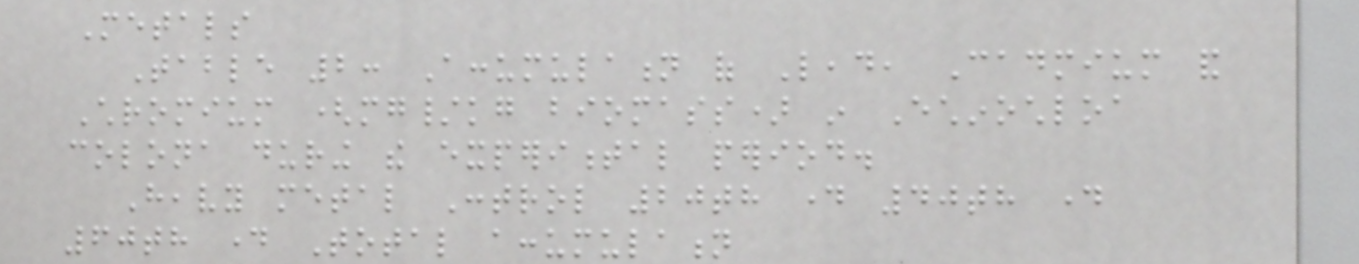Metals
Table 2: Accumulation of Lead, Cadmium and
Chromium (mg/kg biomass) in Echinochloa
colona during the experimental period.
Heavy metal Control 20th day 40th day
60th day Total accumulation
